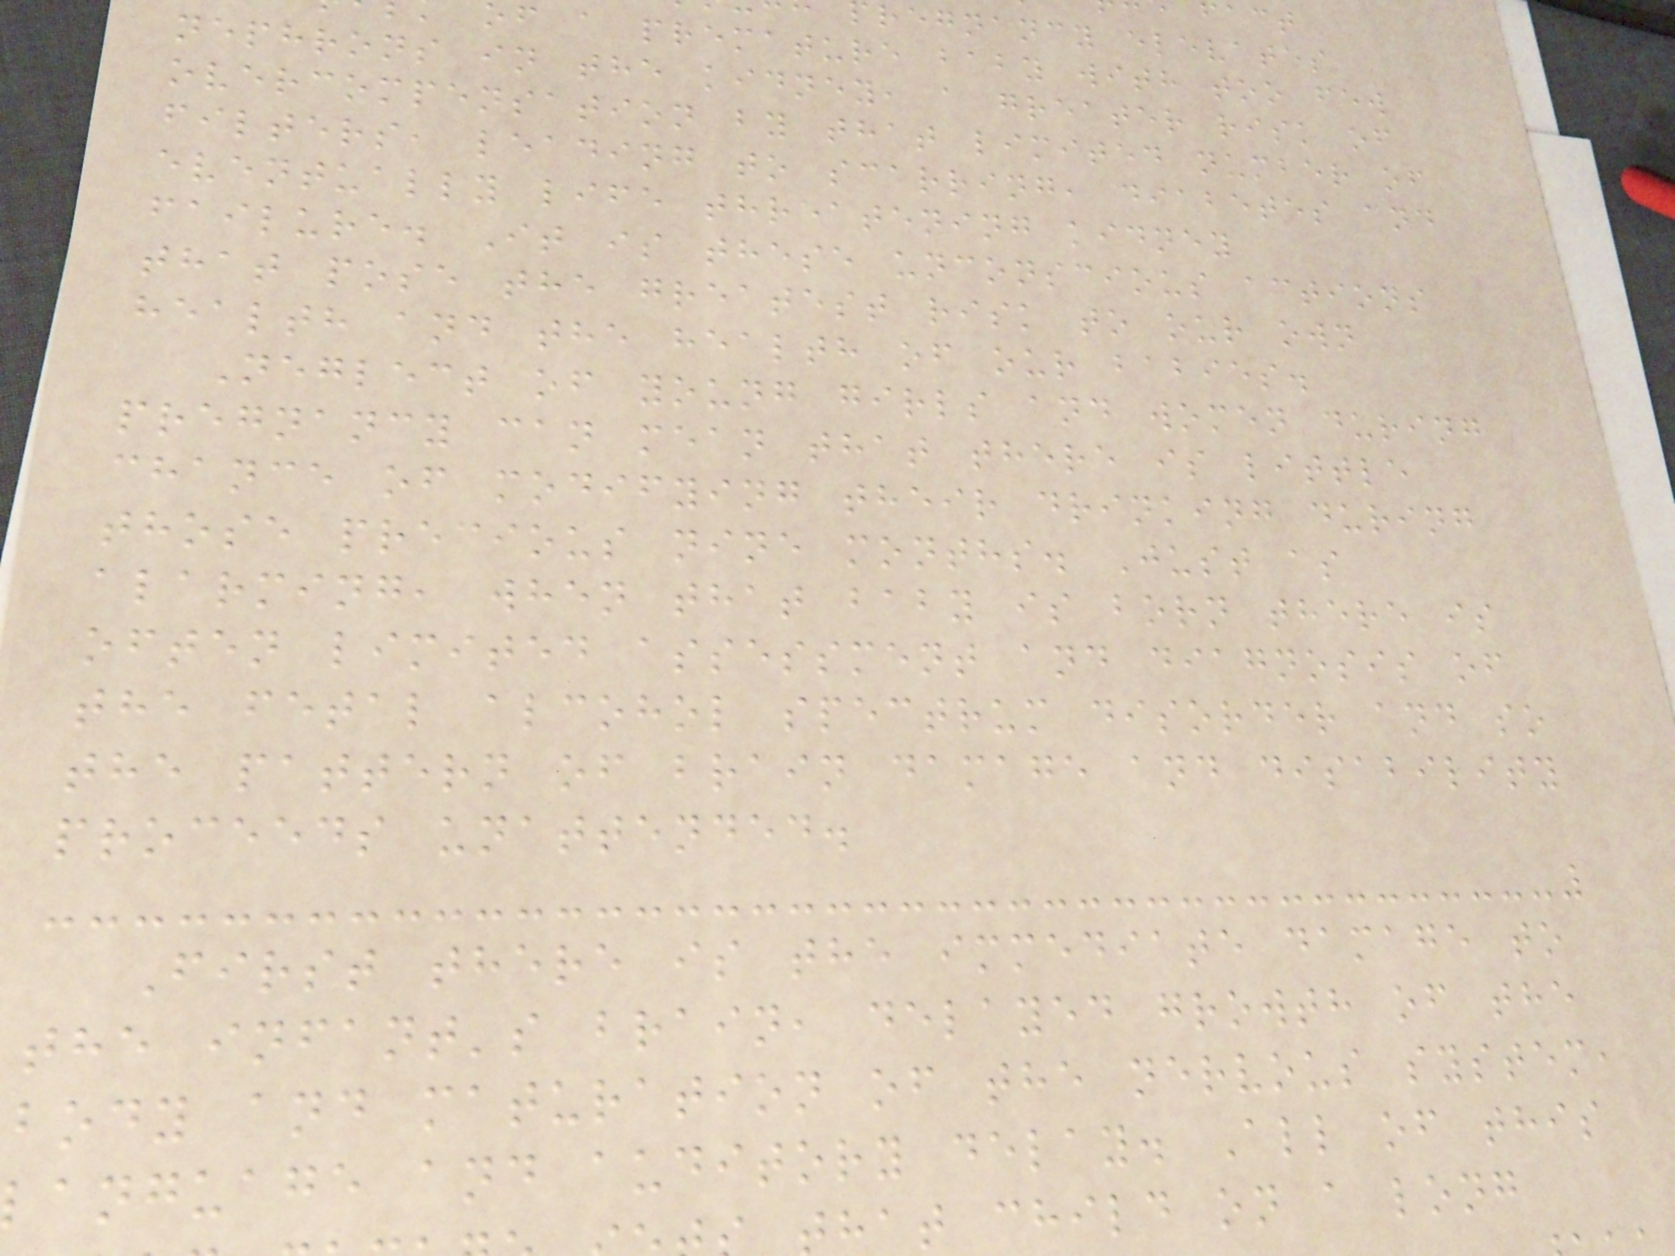regnancy elevates
of a premature baby with too few
nephrons in the kidney, a greater risk of
overcompensation by that limited number of
filters, leading to scarring, diabetes and
eventually life threatening kidney
failure. It is these unconscious actions
that pose the greatest risk to our own
health and the health of our babies.
Neglect of young girls and women during
pregnancy can mean that there is little
chance of modifying their drinking during
those precious nine months. Just as
alarming, when that baby is born there is
often limited assessment and diagnosis of
the fetal alcohol spectrum disorder and so
the pattern of brain damage and disability
proceeds unattended.
First there is the immediate damage to
the infant's brain, delayed growth of the
body and maturation of the nervous system,
anguage and auditory delay. All of this
hat child on a long
